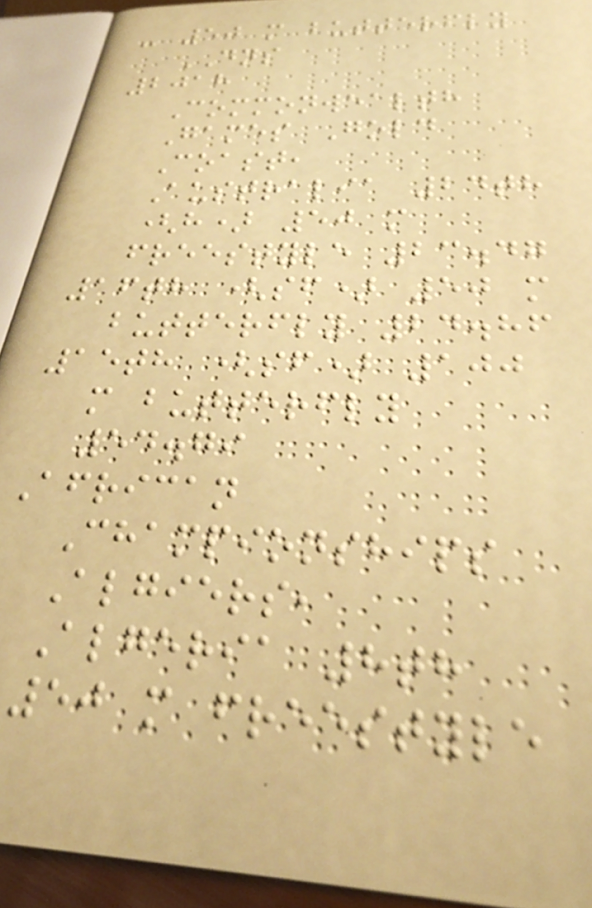- 50 m butterfly
DNS
2018
Commonwealth
Games Gold
Coast,
Australia 24th
(h) 50 m
freestyle 23.47
16th (sf) 50 m
butterfly 24.86
15th (sf) 100
m butterfly
54.79
African
Championships
Algiers,
Algeria 8th
50 m freestyle
